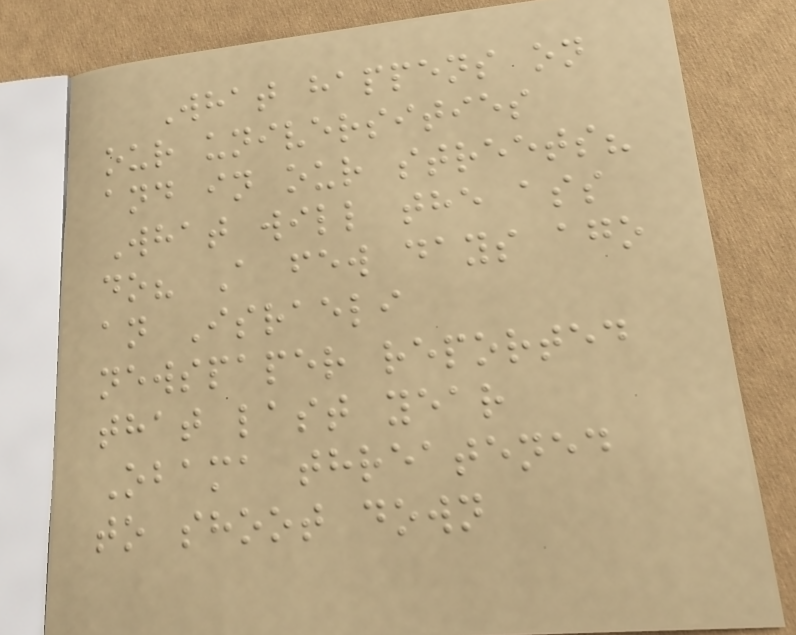What happens on
our universities
and in our streets?
What will the ass
do? A few days ago
an Israeli
newspaper reported
that last year
Obama threatened
to shoot down
